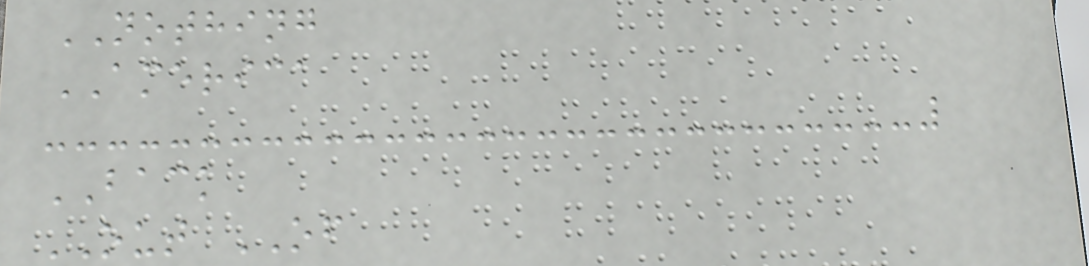NOTHING
AMERICA
BACK
OUT OF
